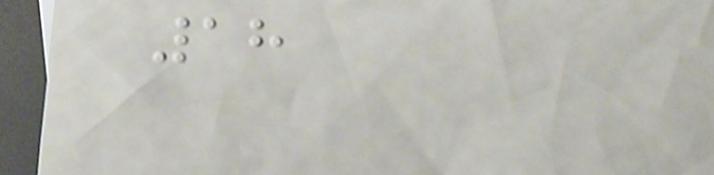18
